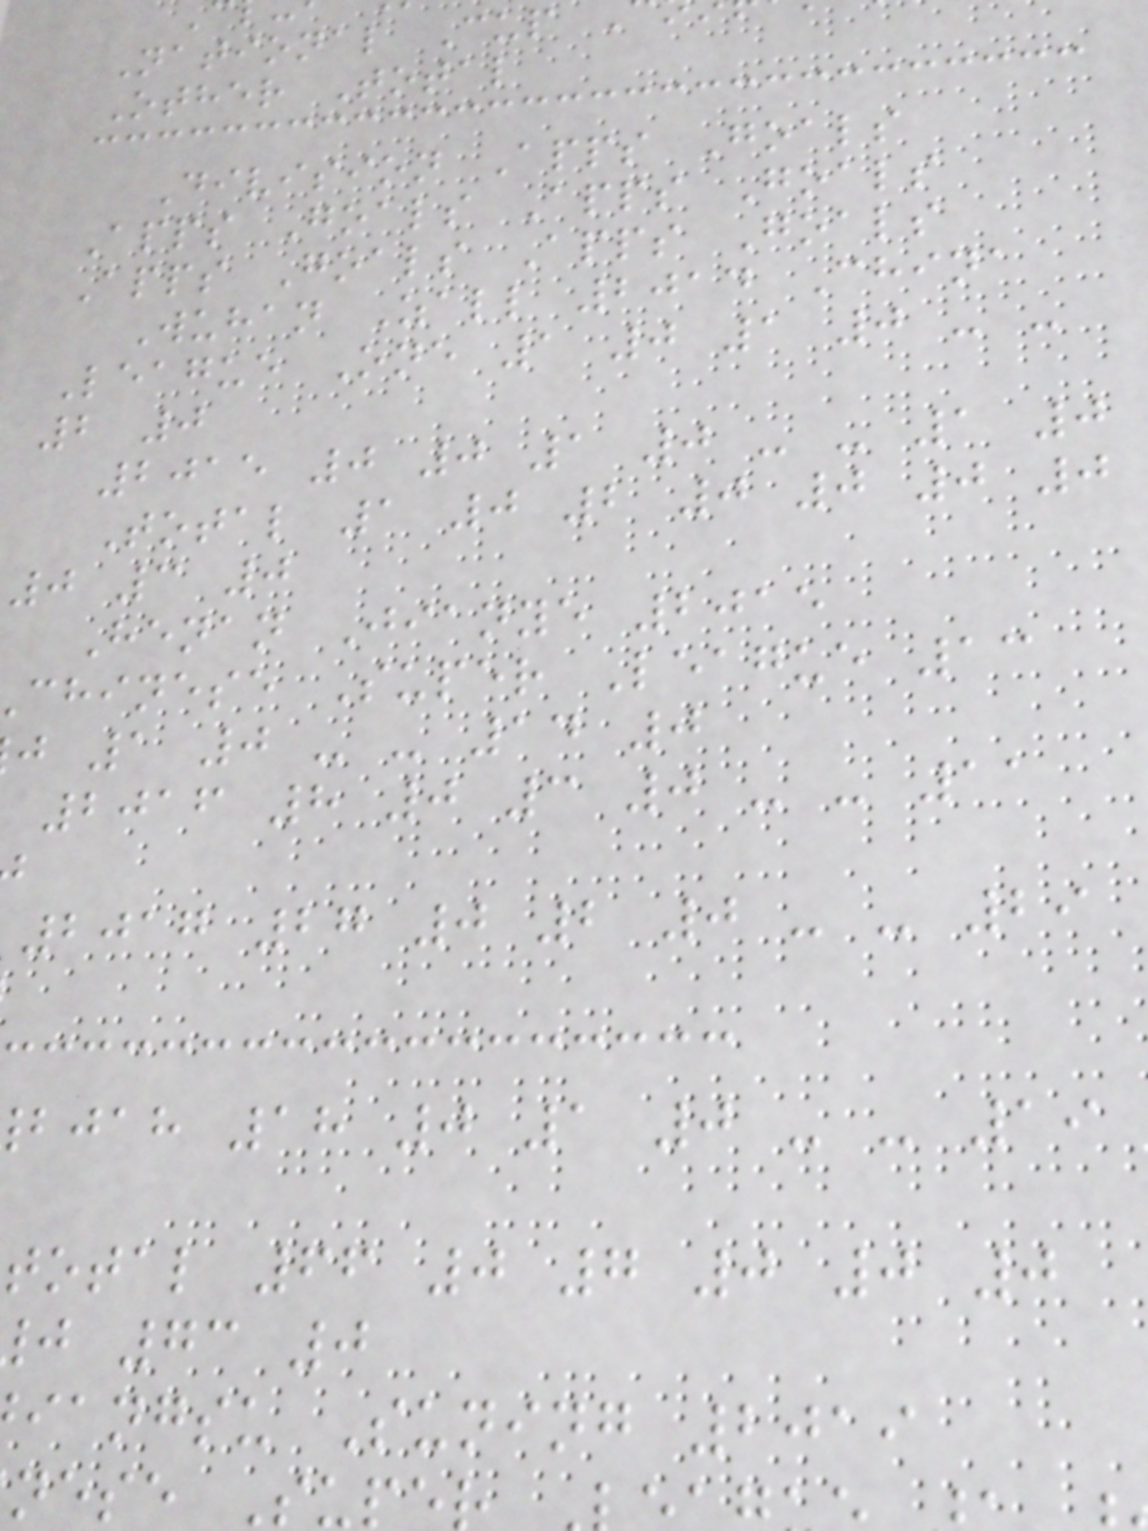National Cup
Other Total
Division Apps Goals
Apps Goals Apps Goals
Apps Goals Apps Goals
Wuhan Zall 2014 China
League One 1 0 1 0 - -
2 0
2015 0 0 1 0 - - 1 0
Total 1 0 2 0 0 0 0
0 3 0
Henan Jianye 2015
chinese Super League 13
j 1 0 - - 14 0
2016 8 0 3 0 - - 11
2017 27 0 2 0 - - 29
bjah 18 0 1 0 - - 19
total 66 0 7 0 0 0
j 73 0
iangsu Suning 2019
nese Sup
